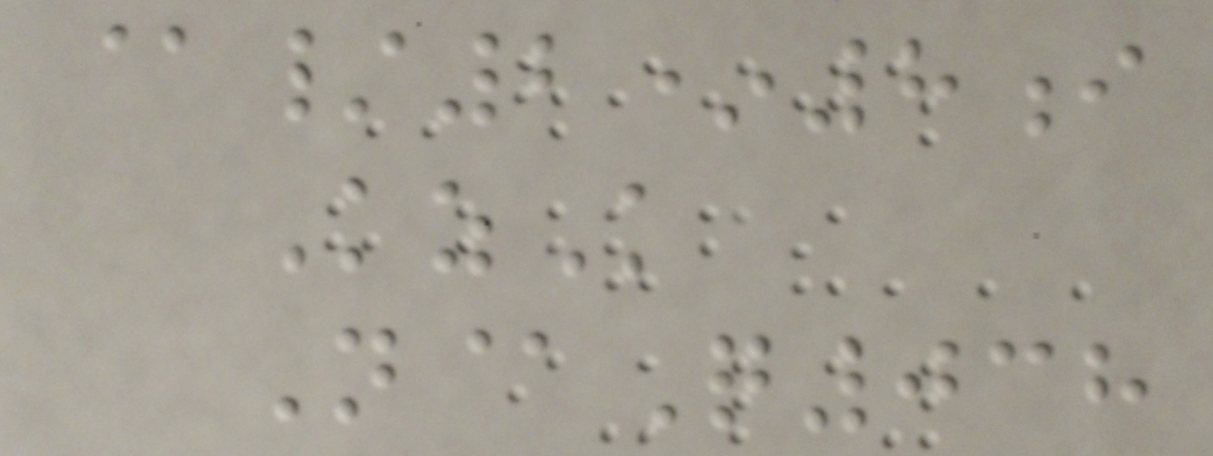@/2*8i
KzK
N@Q038
